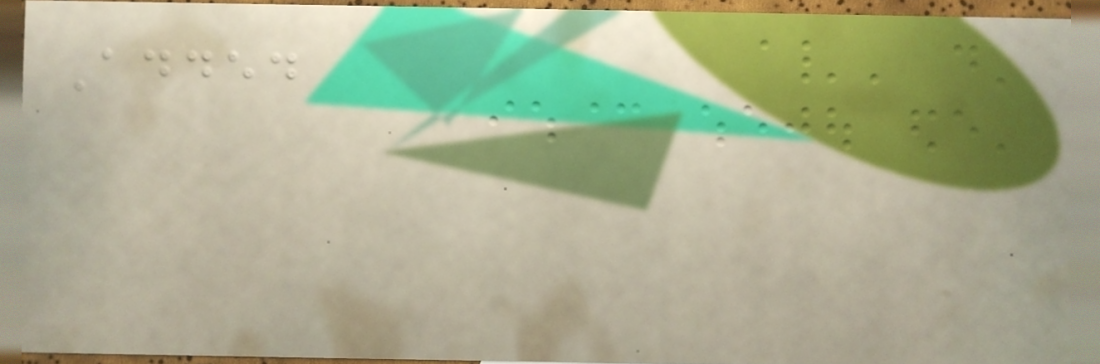Added
